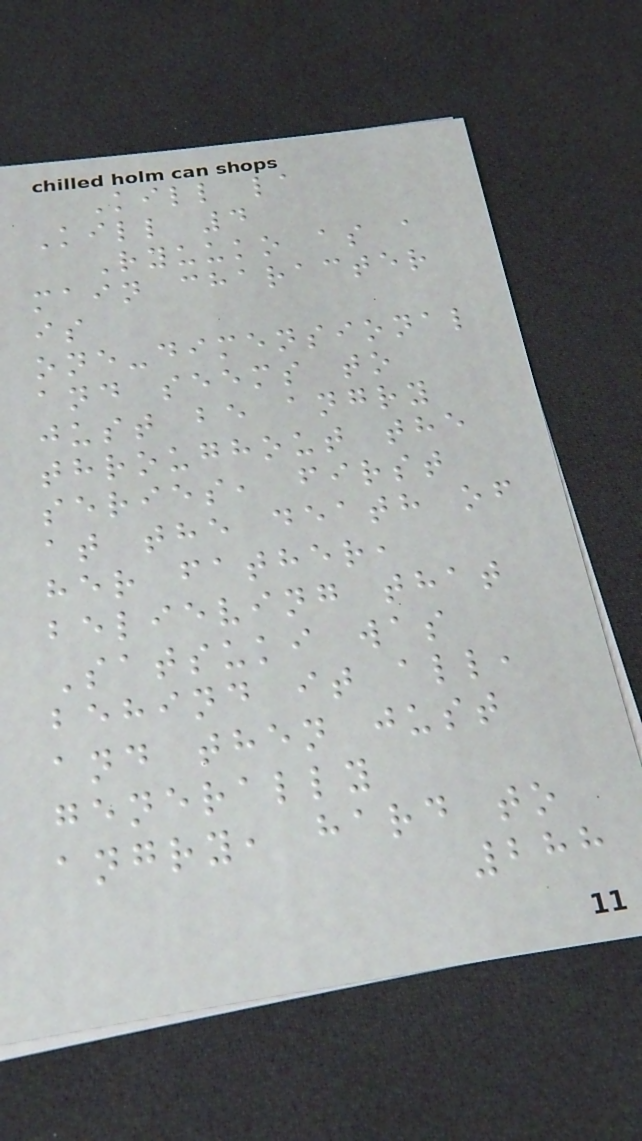Kill la
Kill 4
Ryuuko as a
main character
is
one-dimensional
and seems to
just be angry
throughout the
series, first
at the death of
her father,
believing that
Satsuki was
behind it all,
and then just
generally
angry, hard to
288
